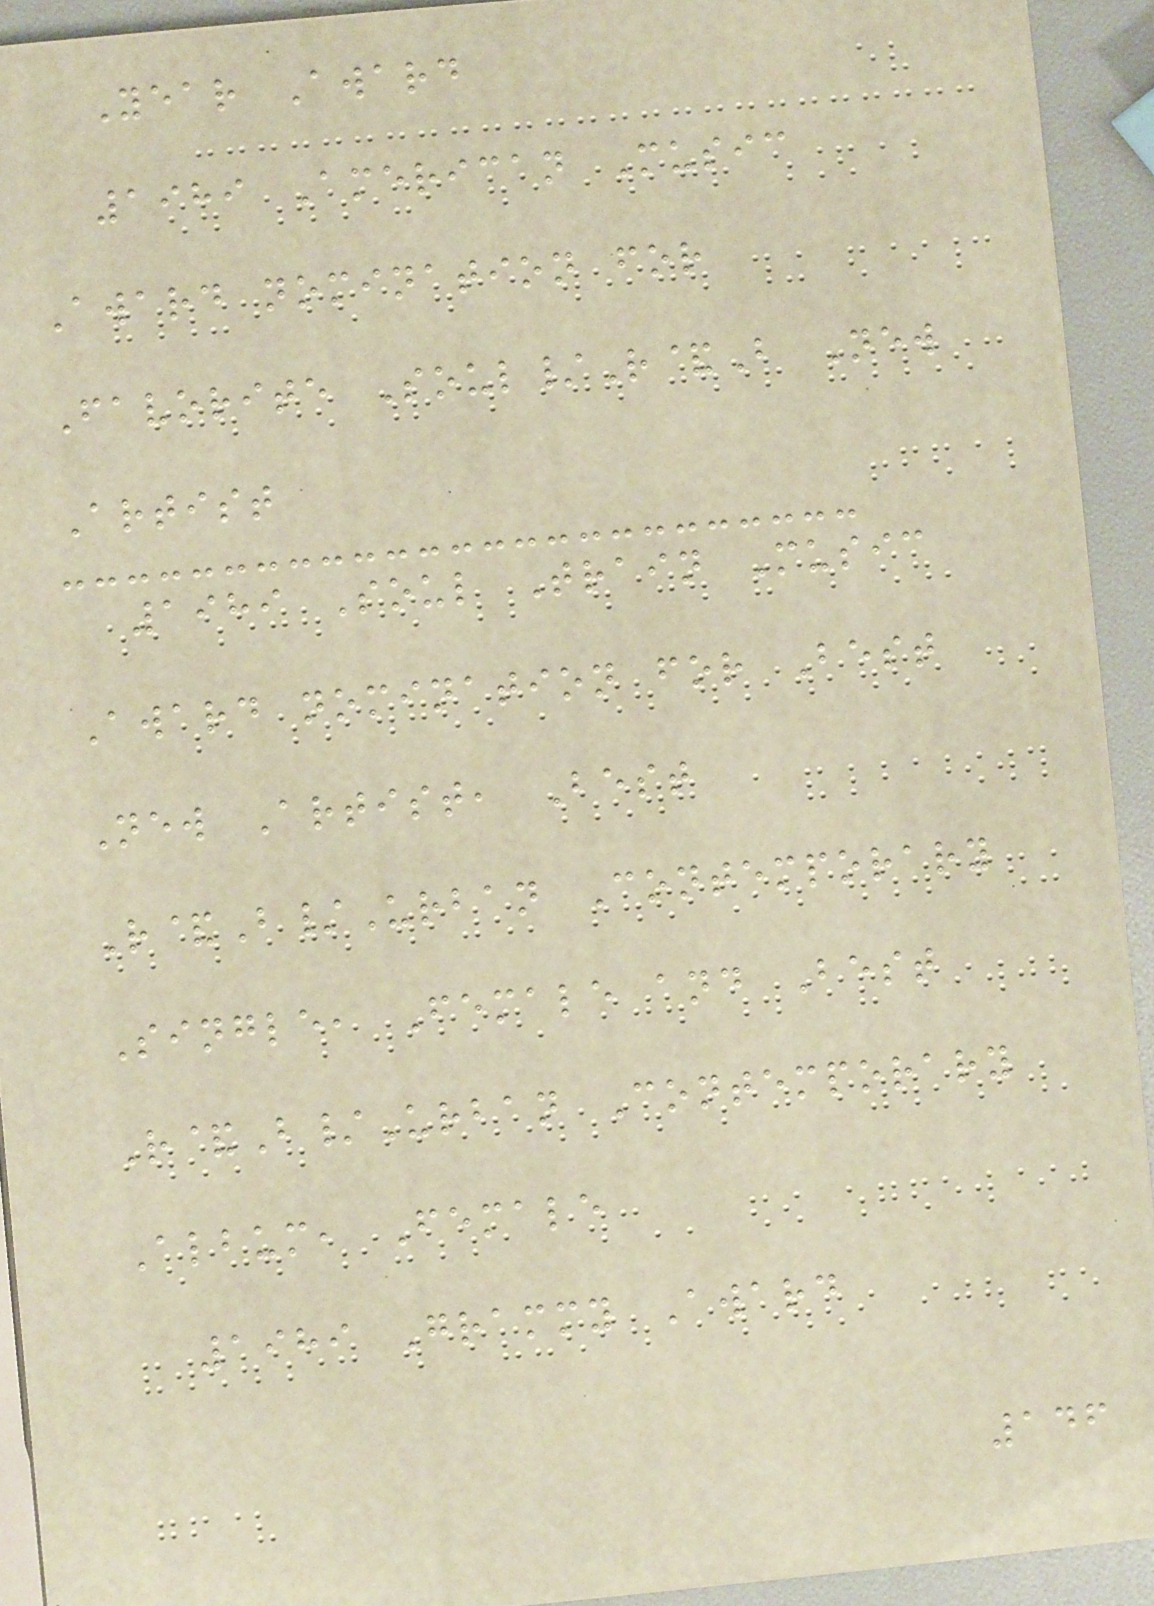Year Award
1989 American Music
Award nomination for
Favorite Soul/R&B New
Artist
1989 Soul Train Music
Award nomination for Best
New Artist, Best
R&B/Urban Contemporary
Single, Female and Best
R&B/Urban Contemporary
Album, Female
1989 Grammy Award
146
